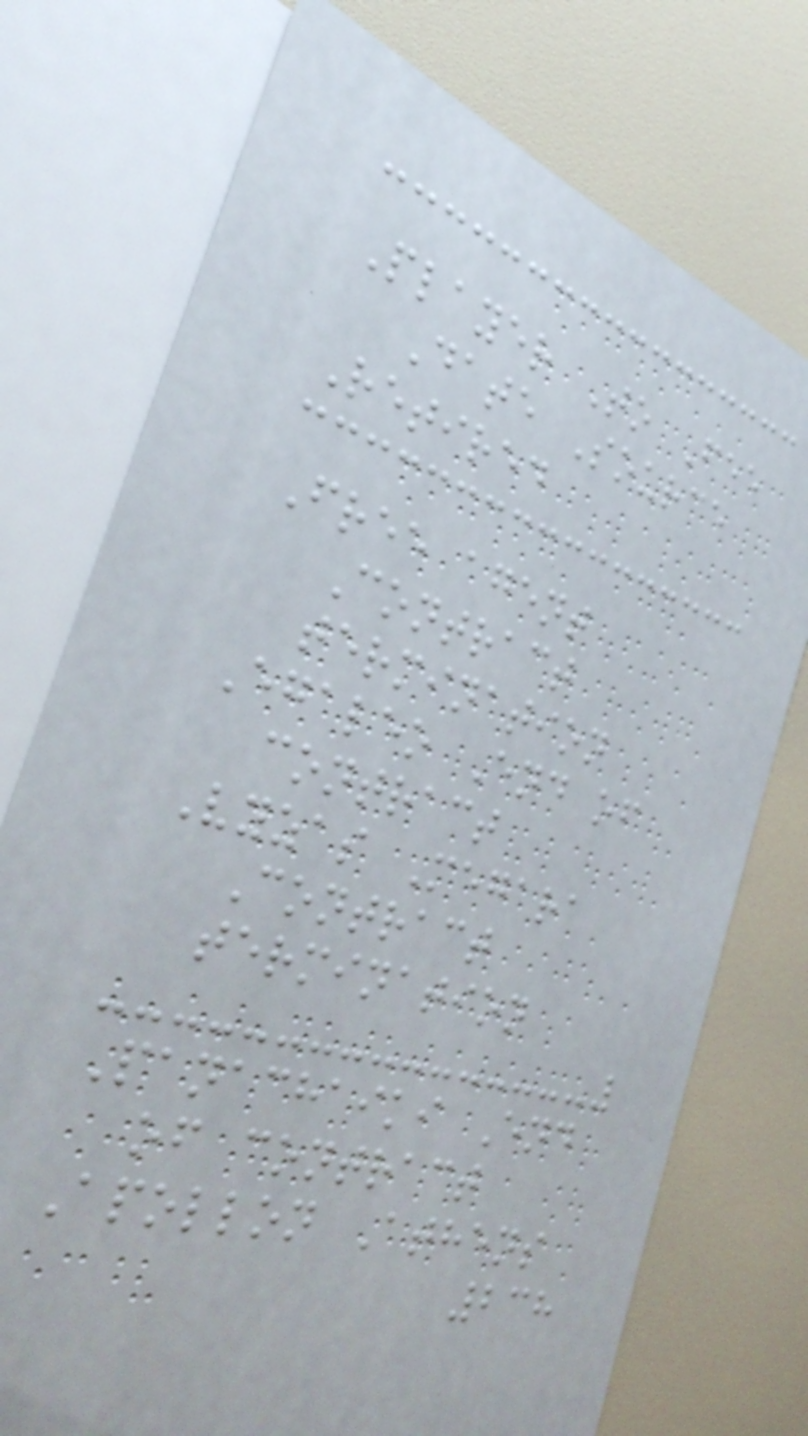Player To Fee
Date Source
Retired
Free agent
Contract
termination
Egaleo End of
contract
Vyzas Megara
Contract
termination
Panachaiki End
of contract
Apollon Athens
238
